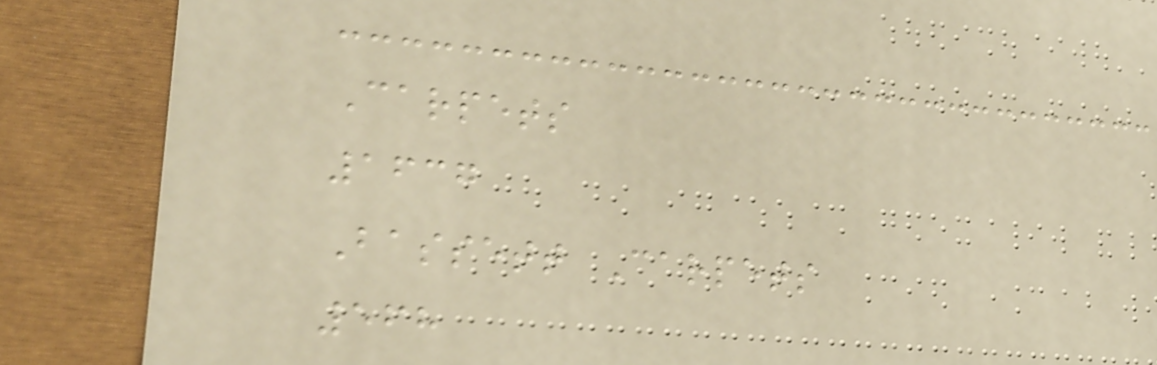Carpets
1637
Bassett Carpets
568
